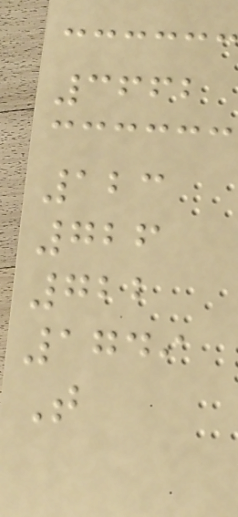3662
123
726
722
1749
T
